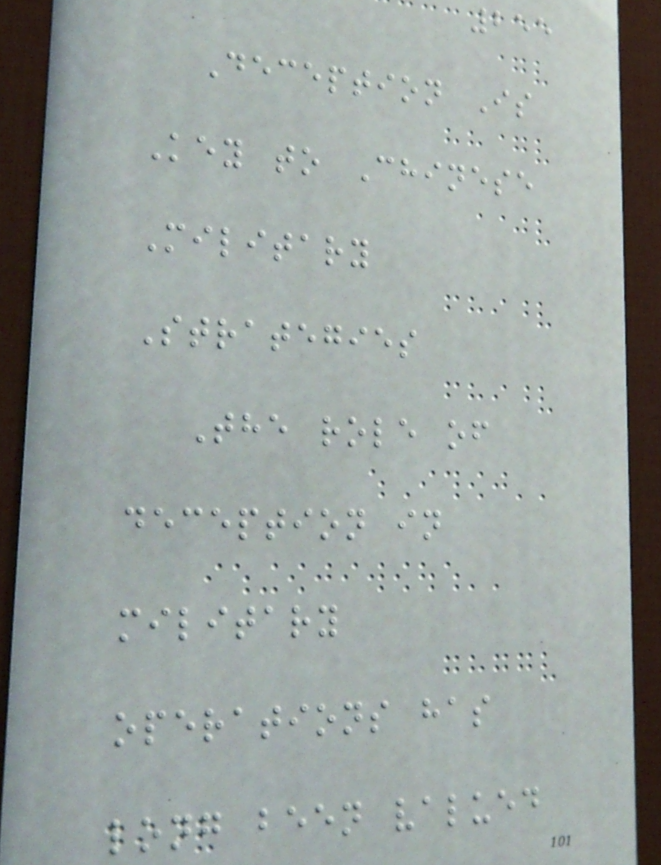255
Deception Is
Key to Chinese
Military
Strategies
The role of
deception in
military
operations has
long been valued
